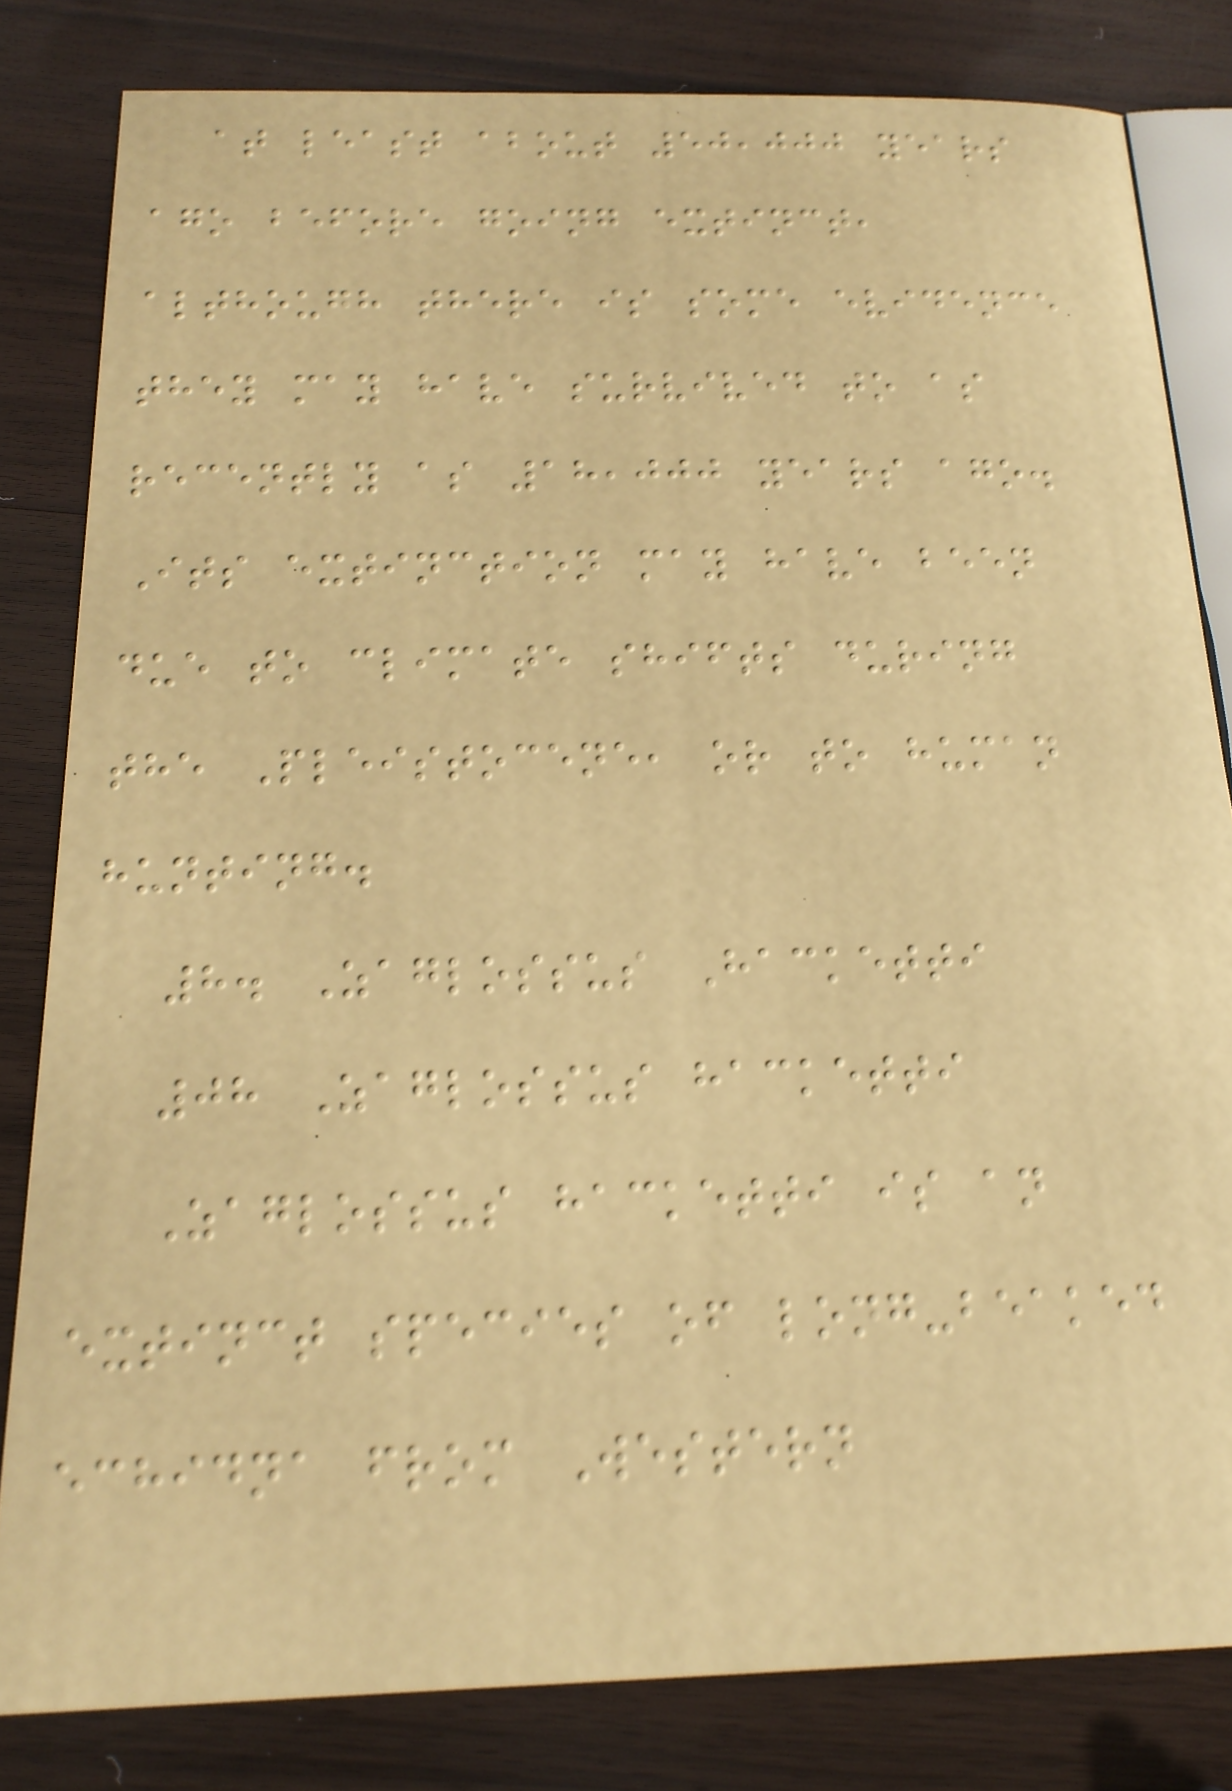at least about 50,000 years
ago before going extinct,
although there is some evidence
they may have survived to as
recently as 18,000 years ago.
Its extinction may have been
due to climate shifts during
the Pleistocene, or to human
hunting.
8. Zaglossus Hacketti
08 Zaglossus hacketti
Zaglossus hacketti is an
extinct species of long-beaked
echidna from Western
